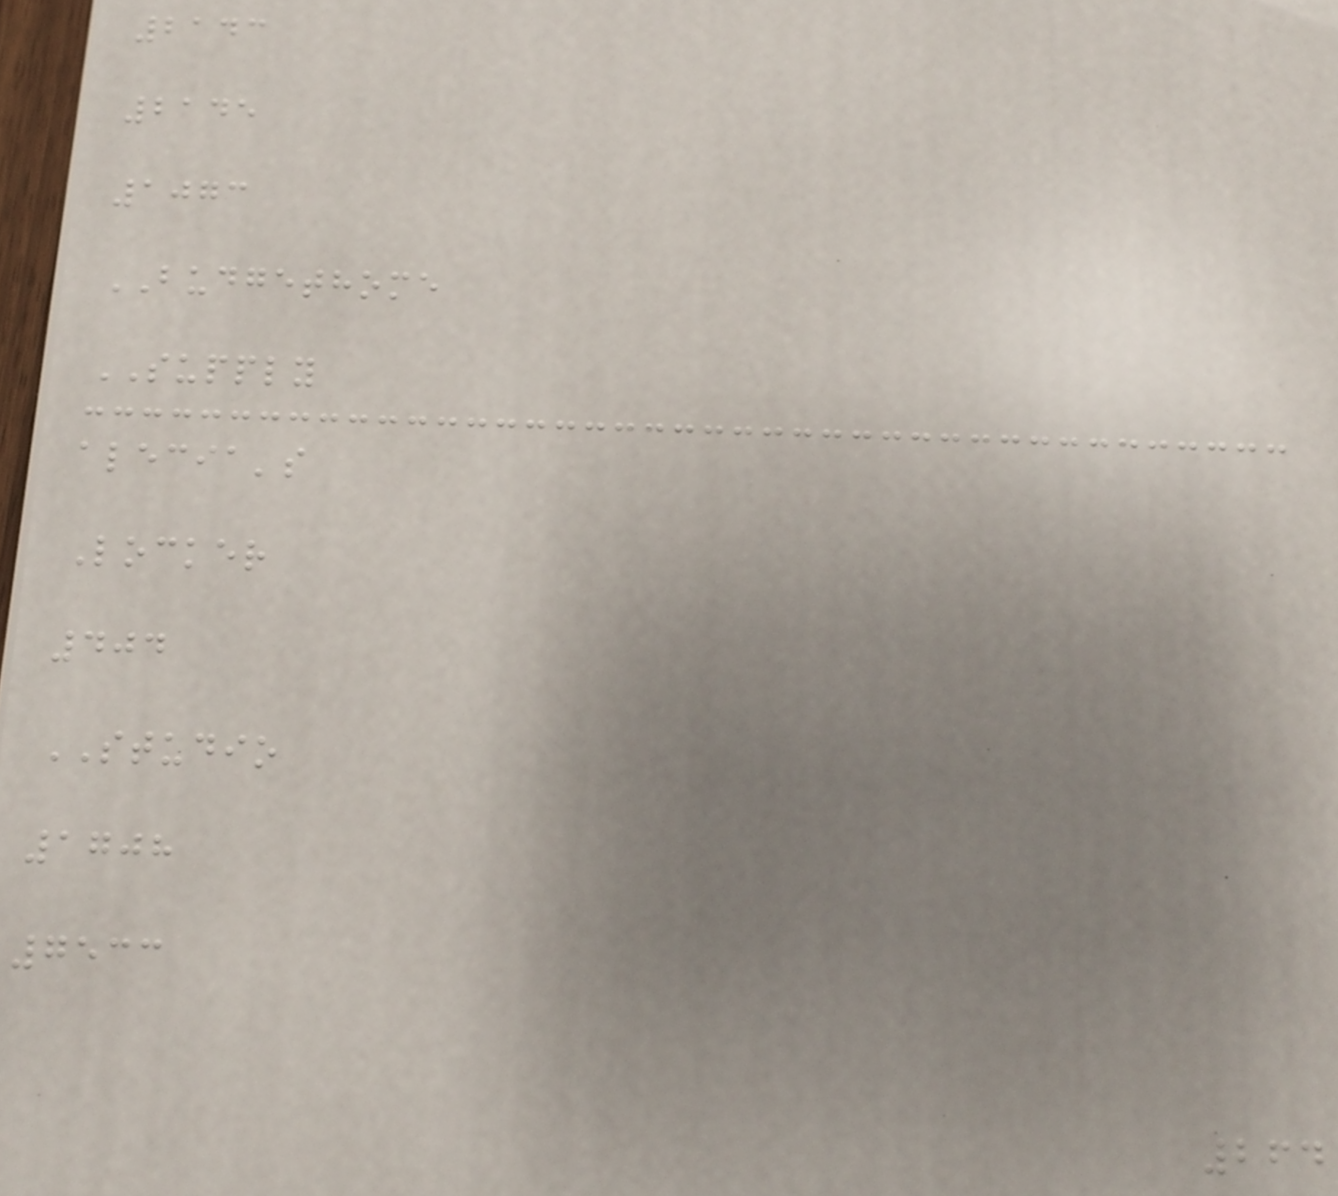2143
2145
1073
BUDGETHOME
SUPPLY
alecia's
Locker
404
STUDIO
1708
7533
264
